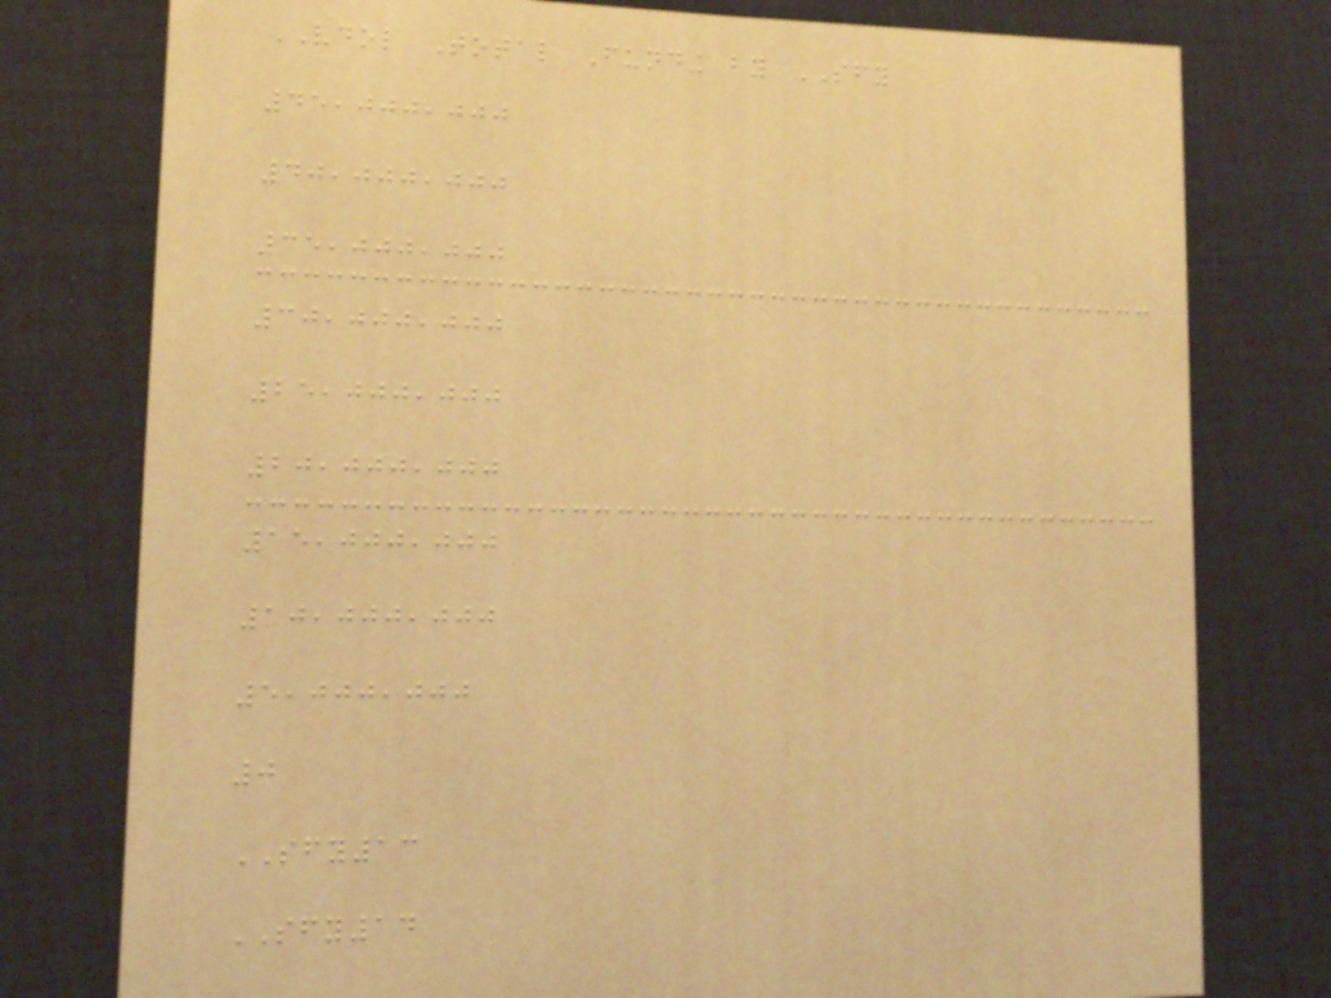VDOL Total Funding by SFY
45,000,000
40,000,000
35,000,000
30,000,000
25,000,000
20,000,000
15,000,000
10,000,000
5,000,000
0
SFY13
SFY14
